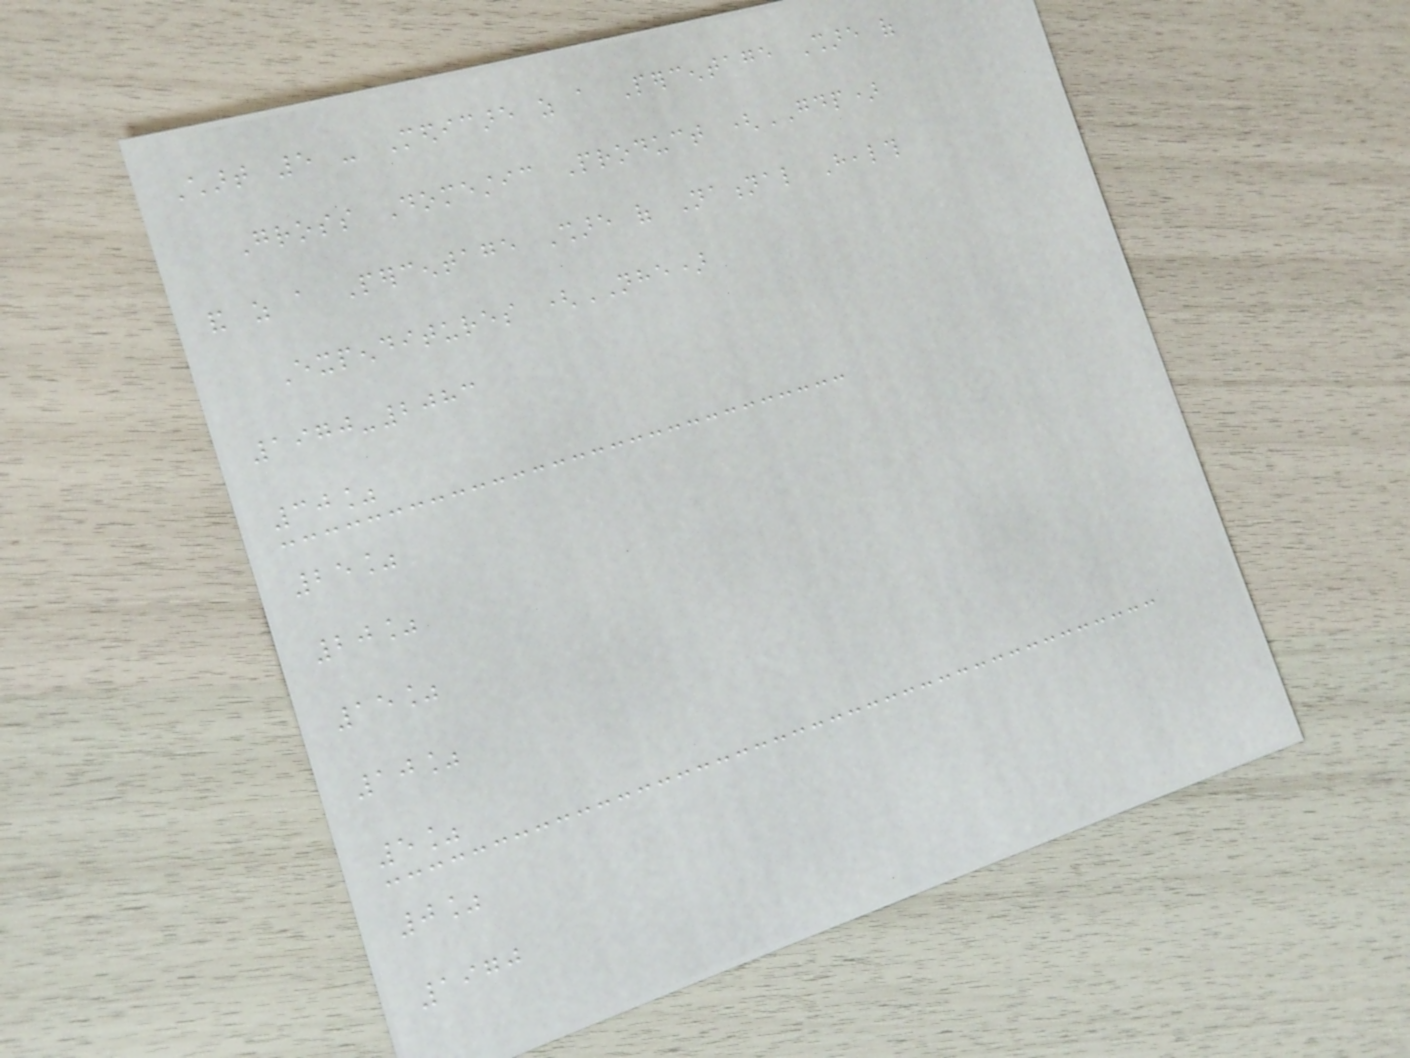Chart 5 - Medicare as a Percentage Share of
Gross Domestic Product (GDP)
and as a Percentage Share of National Health
Expenditures (NHE)
1970-2083
30%
25%
20%
15%
10%
5%
0%
1970
